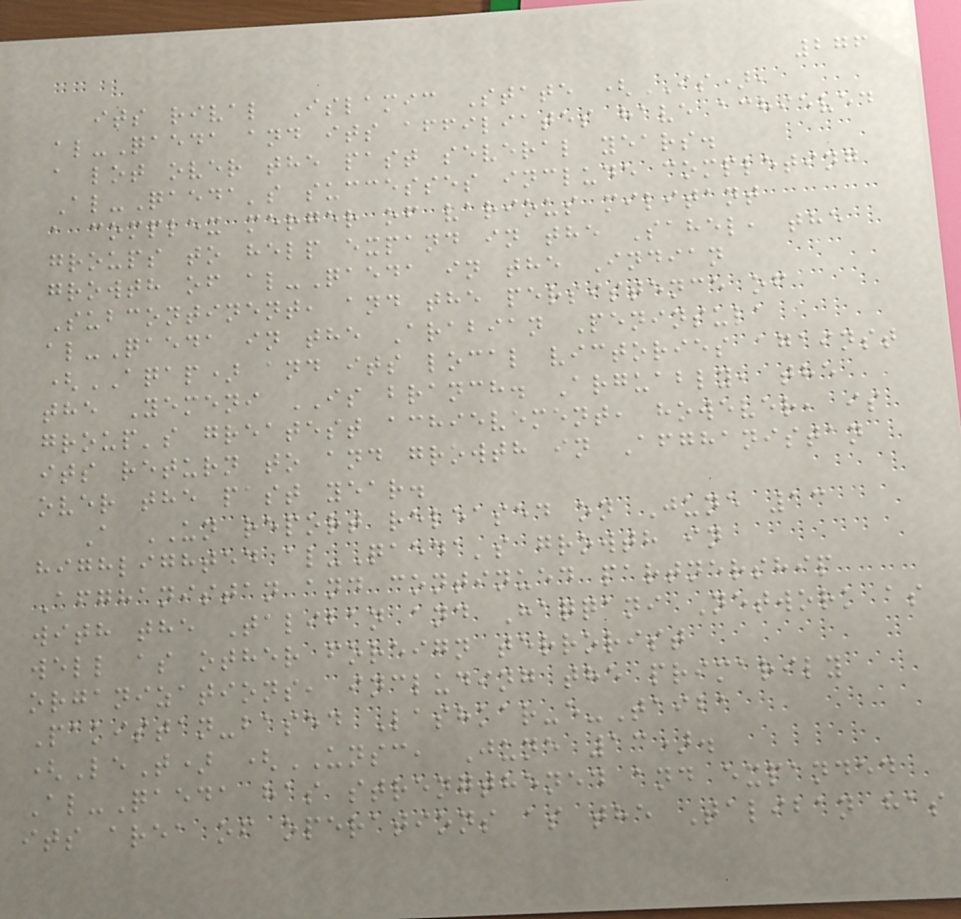276
its rival Islamic State (IS),
al-Qaeda and its affiliates have achieved
a lot over the past several years.
Al-Qaeda's successes include completing
a complex merger of various militant
groups to help expand in the Sahel, the
growth of al-Qaeda in the Indian
Subcontinent, and the persistence of
al-Qaeda in the Arabian Peninsula
(AQAP) and its local victories against
the Yemeni IS branch. Arguably, the
group's greatest achievement, however, is
its return to and growth in Afghanistan
over the past year.
A UN report released on June 13
highlighted al-Qaeda's growth in
Afghanistan and continued partnership
with the Taliban and Haqqani Network as
well as other foreign terrorist
organizations, including the primarily
Pakistan-based Lashkar-e-Taiba
(LeT) (UNSC, June 13).
Al-Qaeda has strengthened and expanded
its area of operations as the Taliban has
